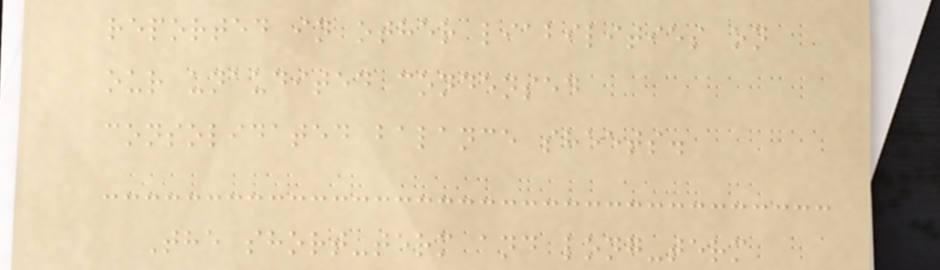reported in other liabilities on
our unaudited condensed
consolidated balance sheets.
The short-term and long-term
